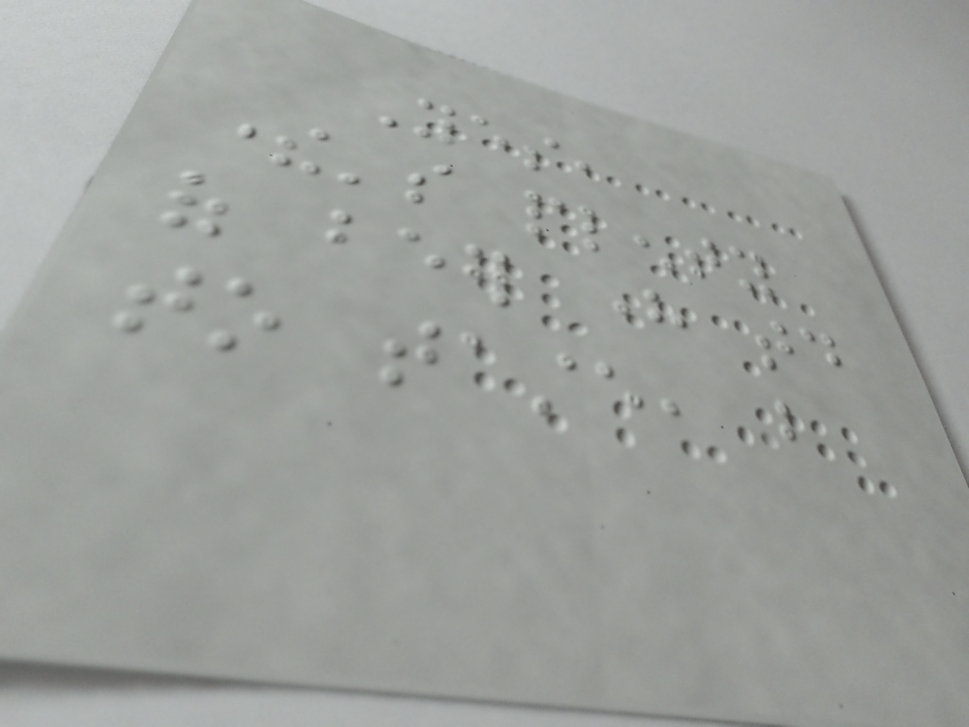Yes,
there's plenty
of beer here today
to taste, but
